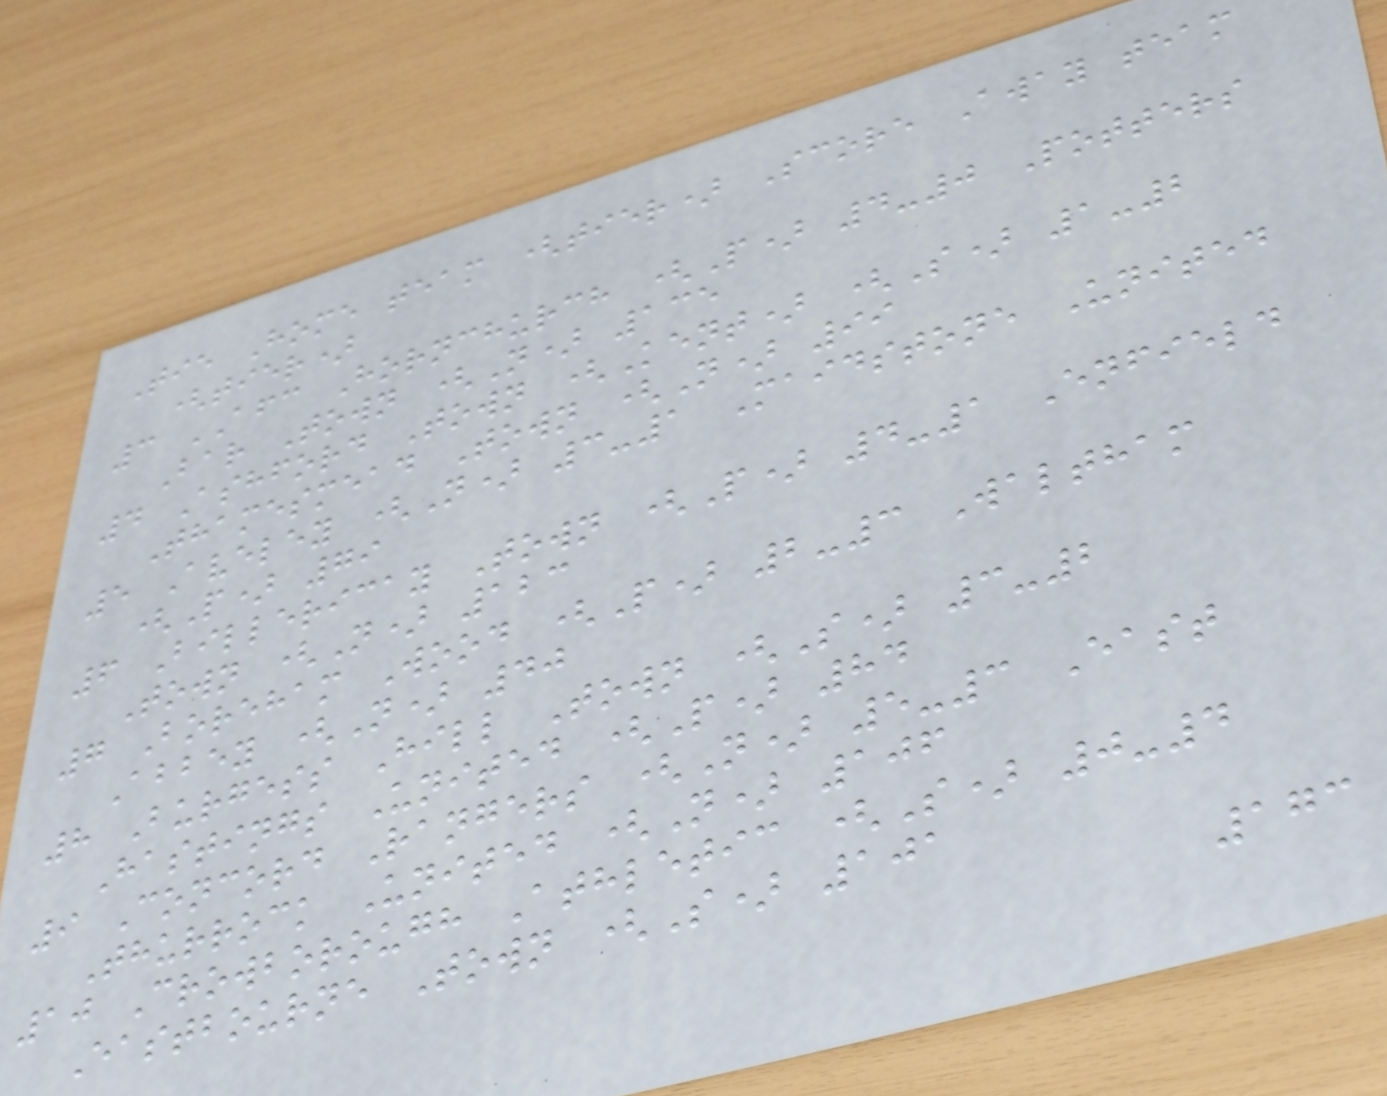Tie Home team (tier) Score Away team
(tier)
3 AFC Hornchurch (P) 4-0 Potters
Bar Town (N) 135
4 Ashford Town (Kent) (S) 1-2
Thamesmead Town (N) 99
5 Aveley (N) 3-1 Maidstone United
(P) 79
6 Billericay Town (P) 4-1 Enfield
Town (N) 123
7 Boreham Wood (P) 2-3 Waltham
Abbey (N) 40
8 Burgess Hill Town (S) 3-2
Hastings United (P) 84
9 Concord Rangers (N) 5-3 East
Thurrock United (N) 106
10 Crowborough Athletic (S) 0-4
Eastbourne Town (S) 101
173
